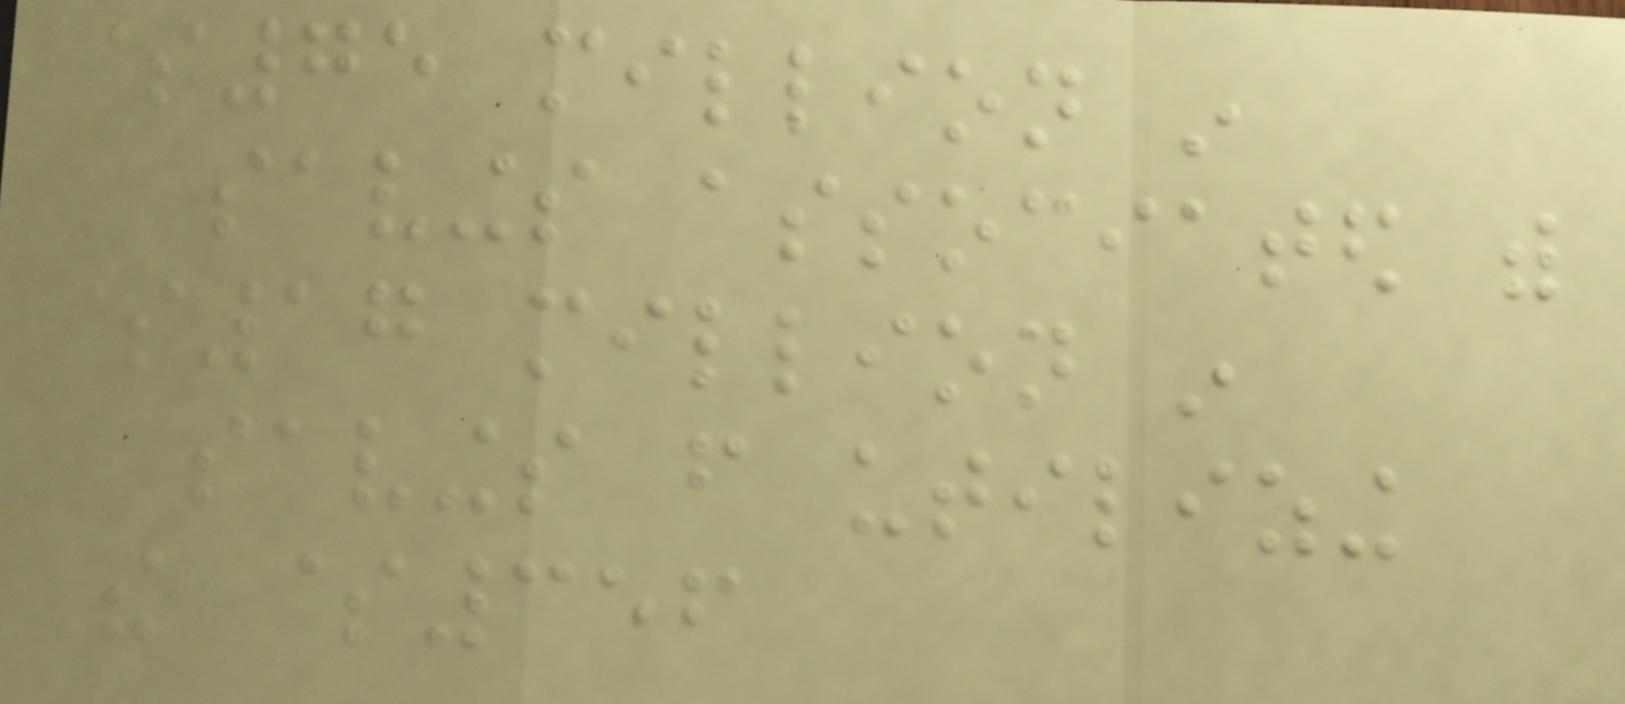$75 million in
savings associated with
$17 million in
savings from utilizing
The $356
